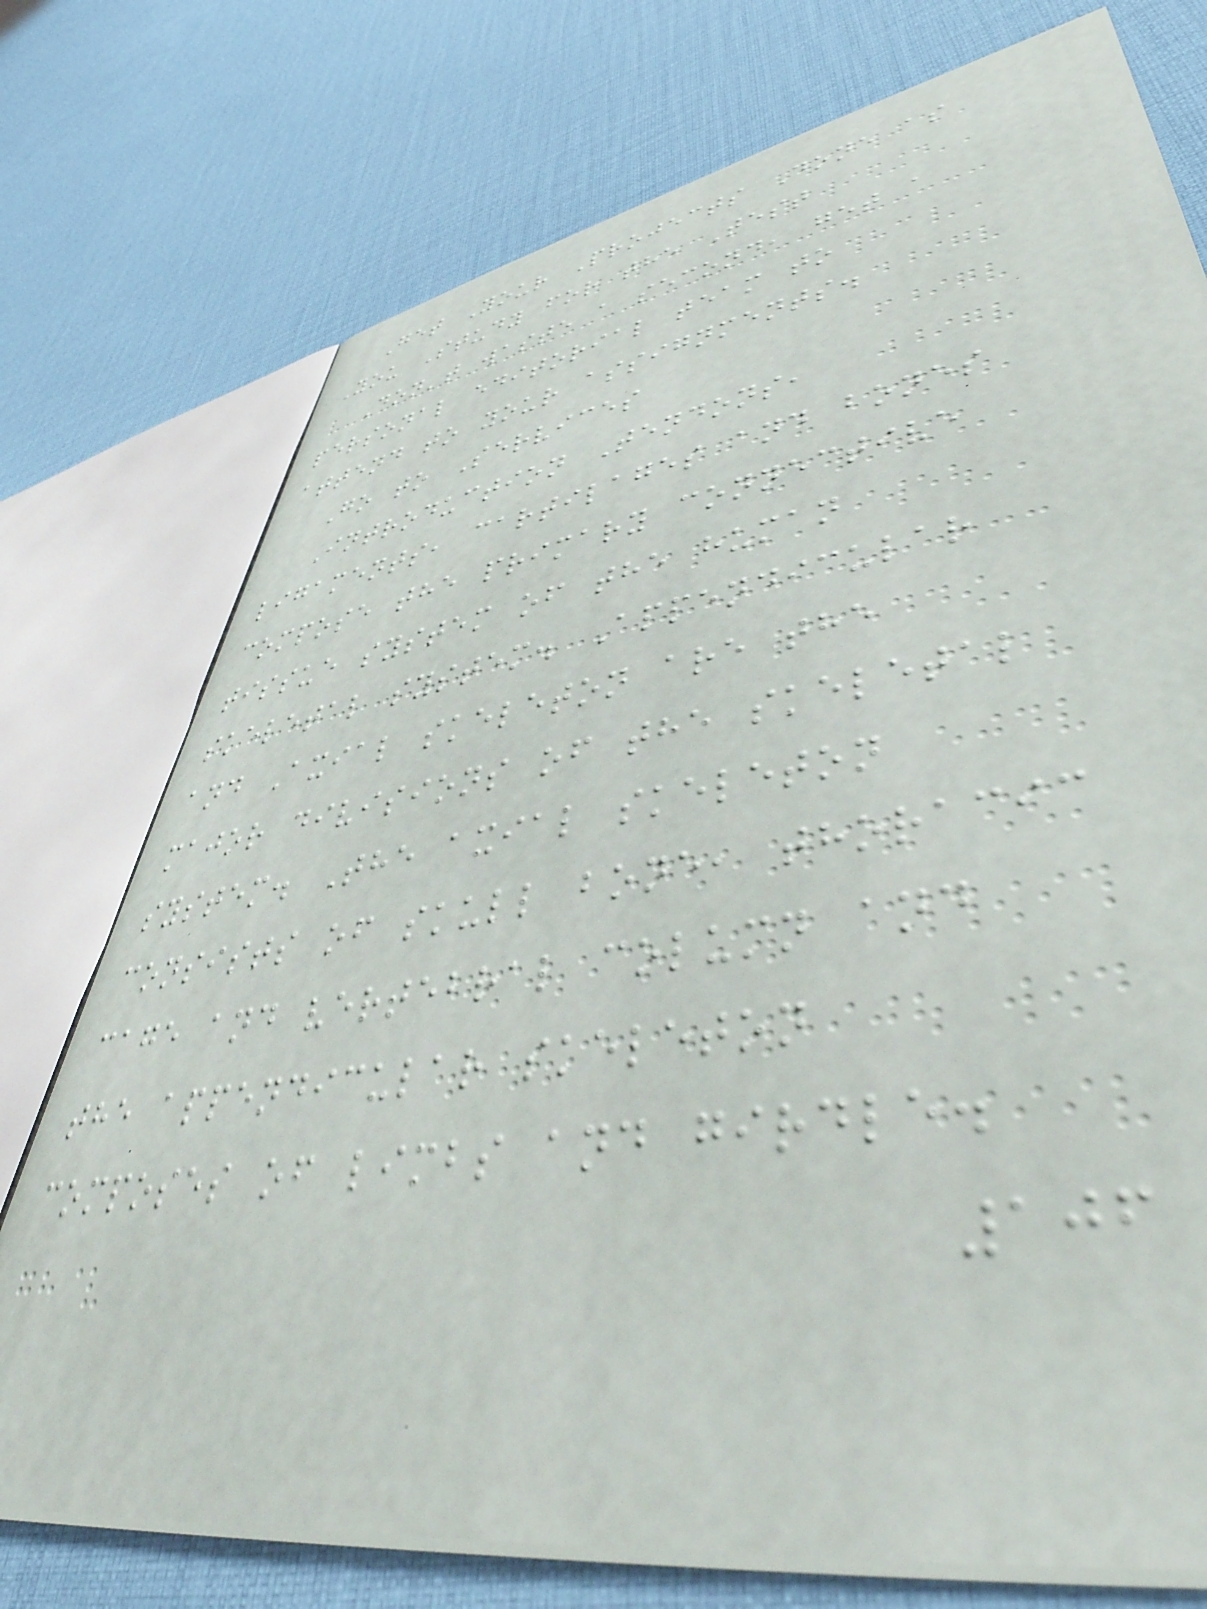Get Your Projects Done as
You Study for the Test
Don't waste a second, get a
personal editorial team to
attend to your assignments.
Go to Services
Introduction Tendons,
ligaments, cartilages and bones
compose the primary connective
tissue system of the human
skeletal system. Appendicular
and Axial skeleton are the
major divisions of the skeletal
system. The axial skeleton
consists of skull bone, thoracic
cage and vertebral column and
the appendicular skeleton
composes of limbs and girdle.
106
